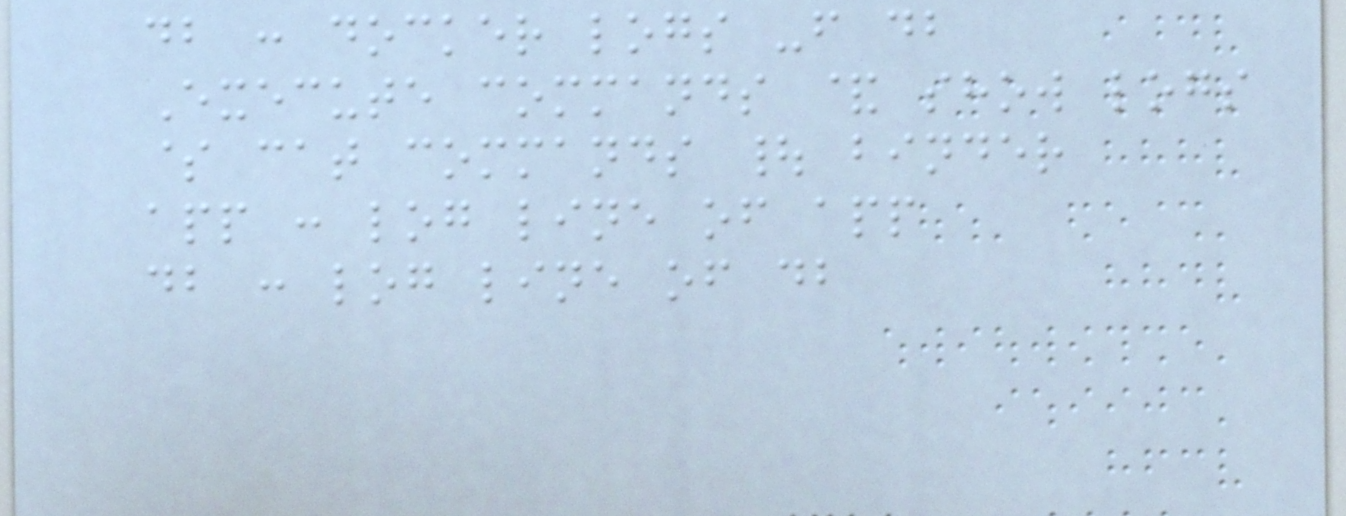db : docker logs -f db
Execute commands & show logs
$ cat commands | binder
app : log line of app
db : log line of db
